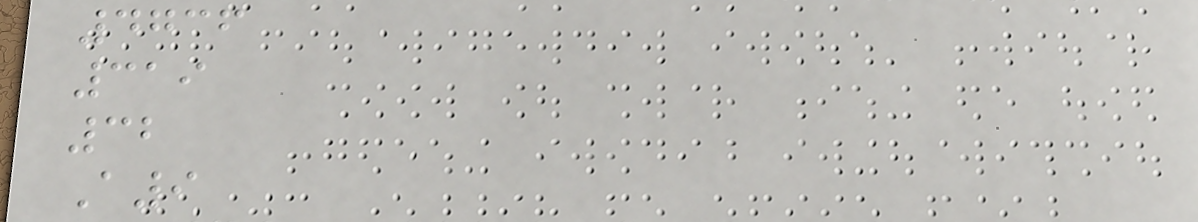4736
319
32
A9
